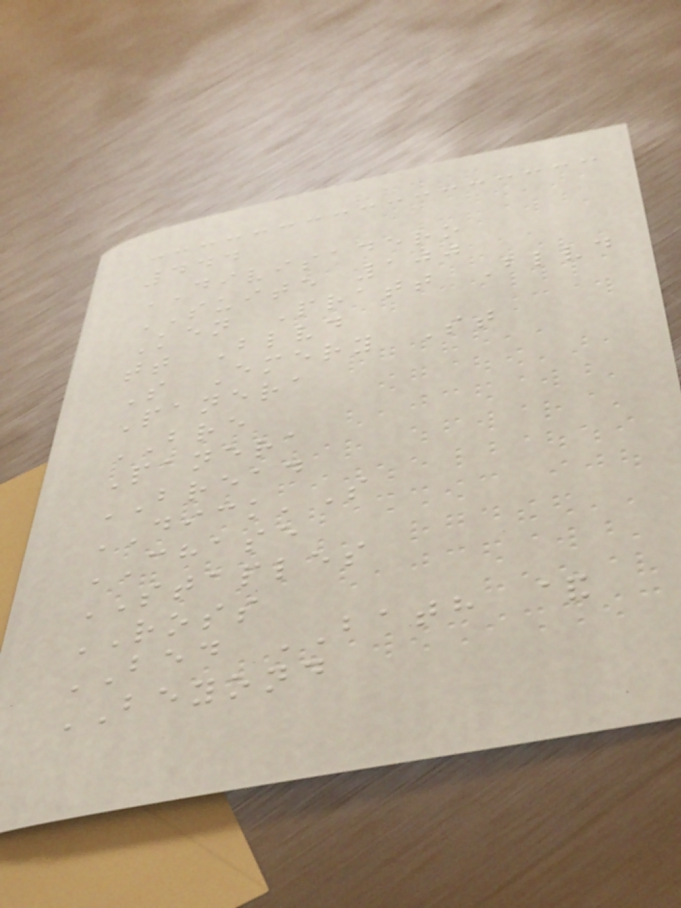444
DIVISADERO
SUITE 100
Ken Pratt Blvd
tt Blvd
S Emery St
Panera
BRE
Panera
BREAD
DICK'S
CHASE
STAPLES
ROSS
BED BATH &
BEYOND
